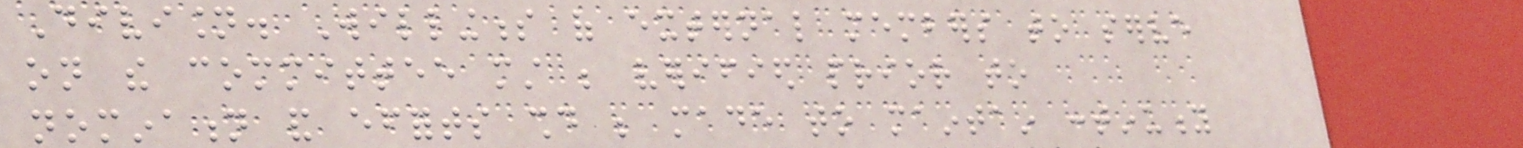Division. Willingness of external members to serve
on the committee must be verified prior to
nomination and efforts should be made to maintain continuity
